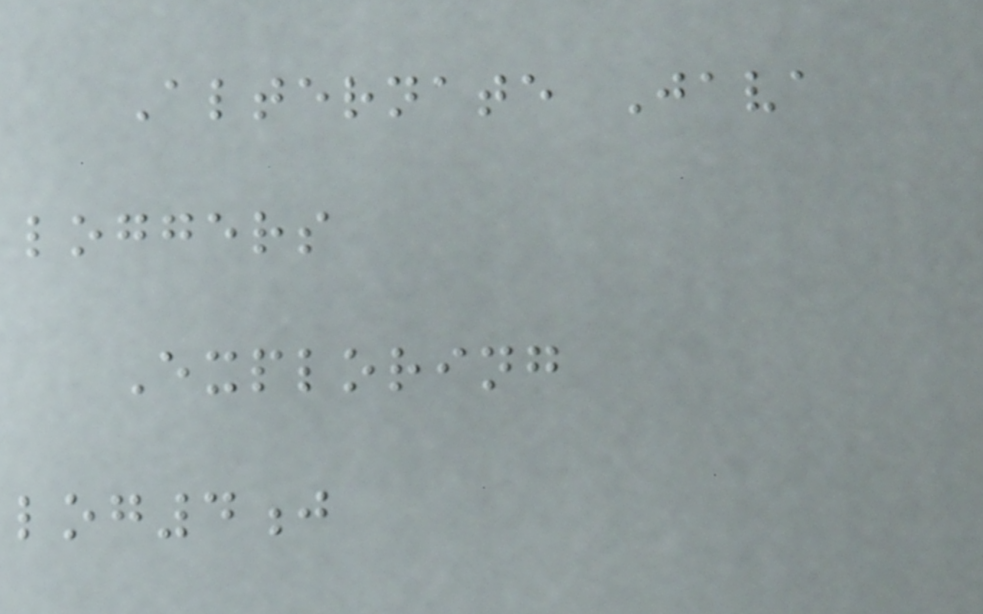Alternate Java
loggers
Exploring
log4j
